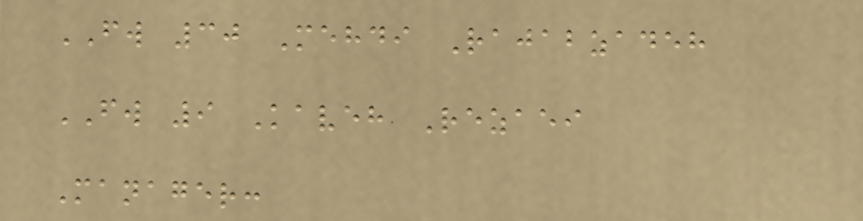FW 30 Mehdi Rajabzadeh
FW 9 Kaveh Rezaei
Manager:
